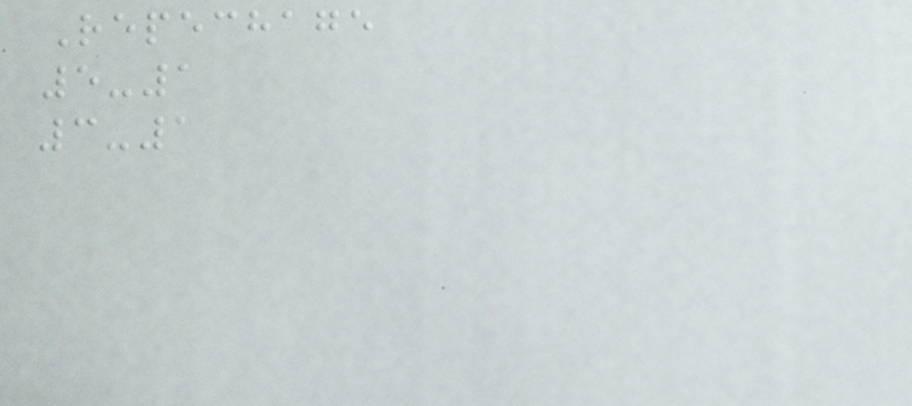Repechage
5-1
3-1
